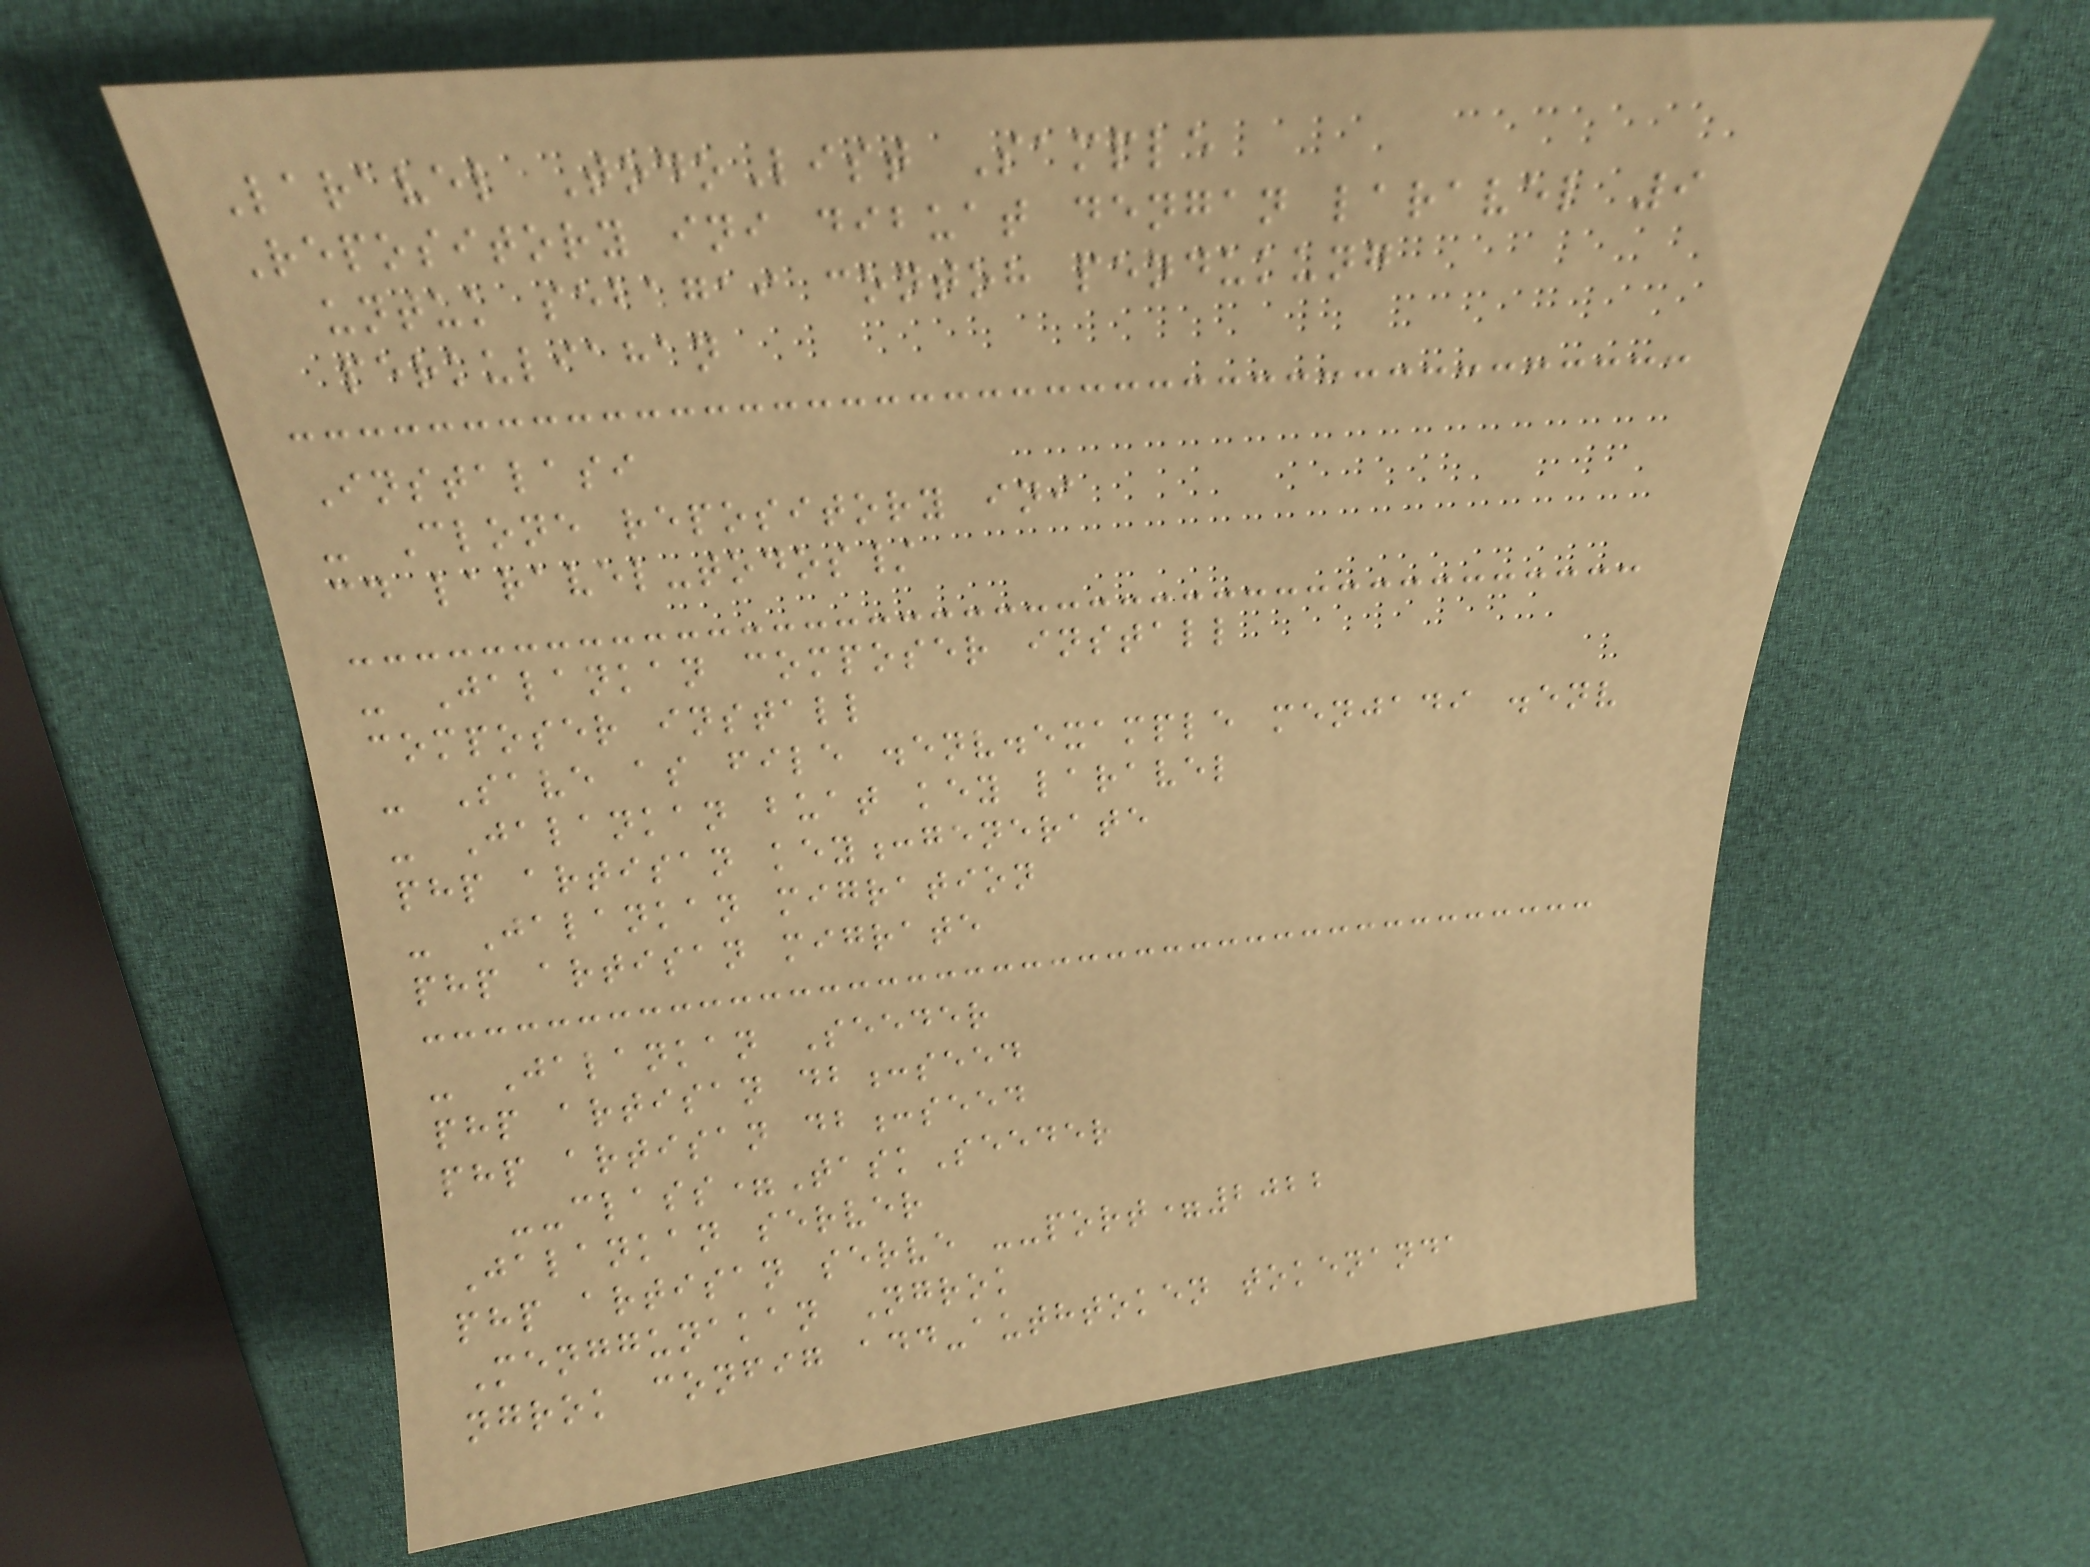Laravel TodoList Sample
Repository ini dibuat dengan laravel 9
untuk sebagai contoh pendukung
perkuliahan
Instalasi
- Clone repository ini
cd laravel-todos/
- Jalankan composer install
composer install
- Save as file .env.example menjadi .env
- Jalankan buat key laravel
php artisan key:generate
- Jalankan migration
php artisan migrate
- Jalankan Seeder
php artisan db:seed
php artisan db:seed
--class=TaskSeeder
Jalankan server
php artisan serve --port=2022
Menggunakan Ngrok
ngrok config add-authtoken tokenanda
